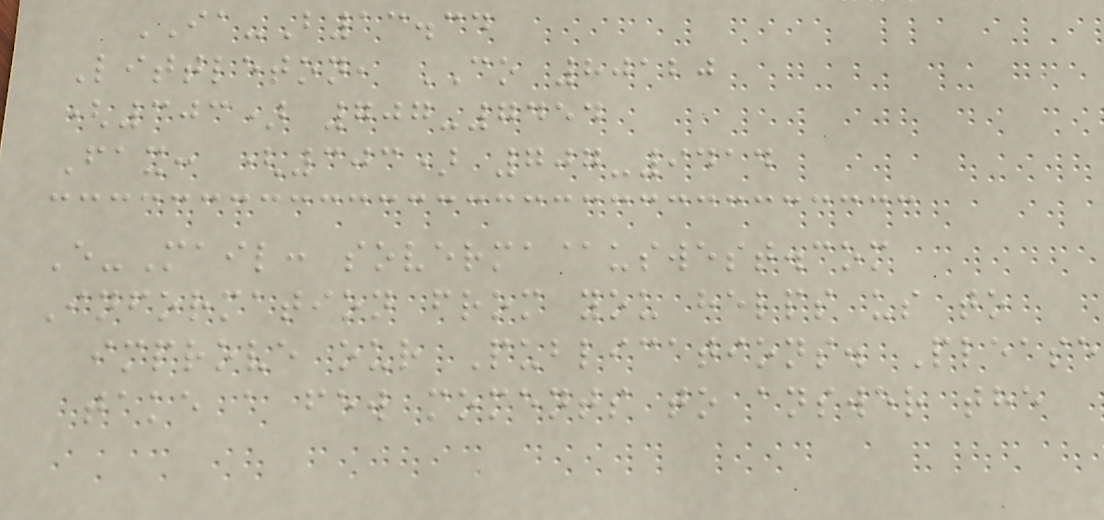IA-B13.34
Littleton, CO 80120
(303) 707-7454
Fax: (303) 707-9414
E-Mail: soverma@uswest.com
Information from you helps us to
improve our Publications. Please
take a few moments to answer the
